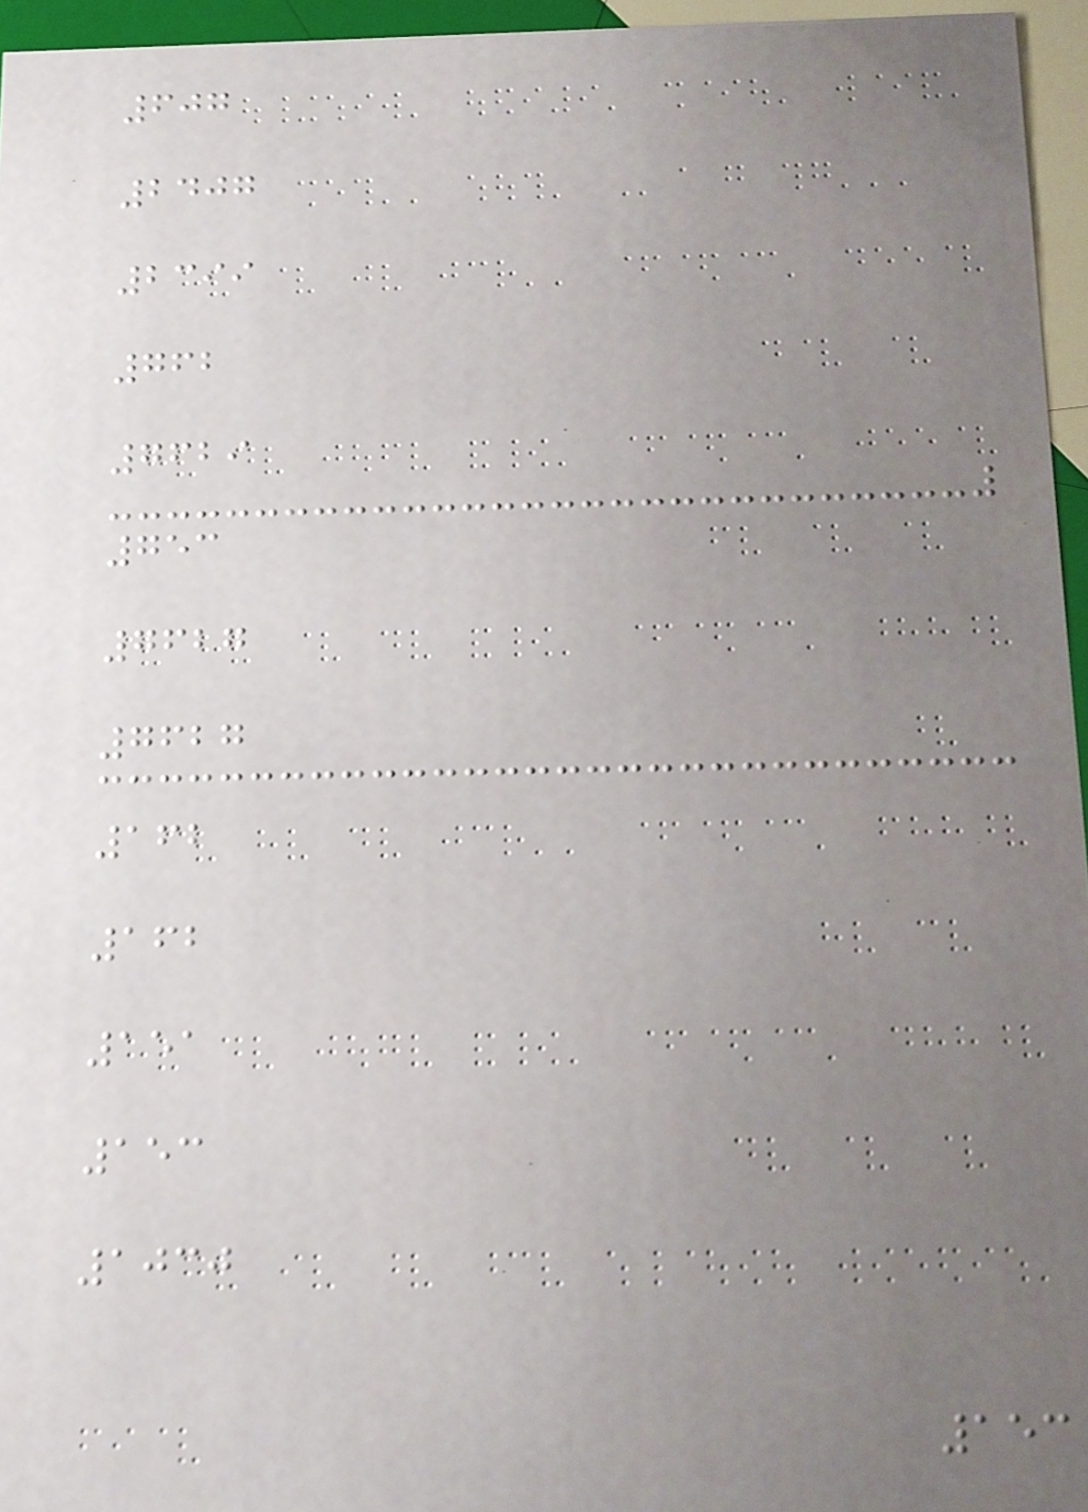607
2407
2399
762
7629
753
7627
7627
162
162
151
153
1030
153
